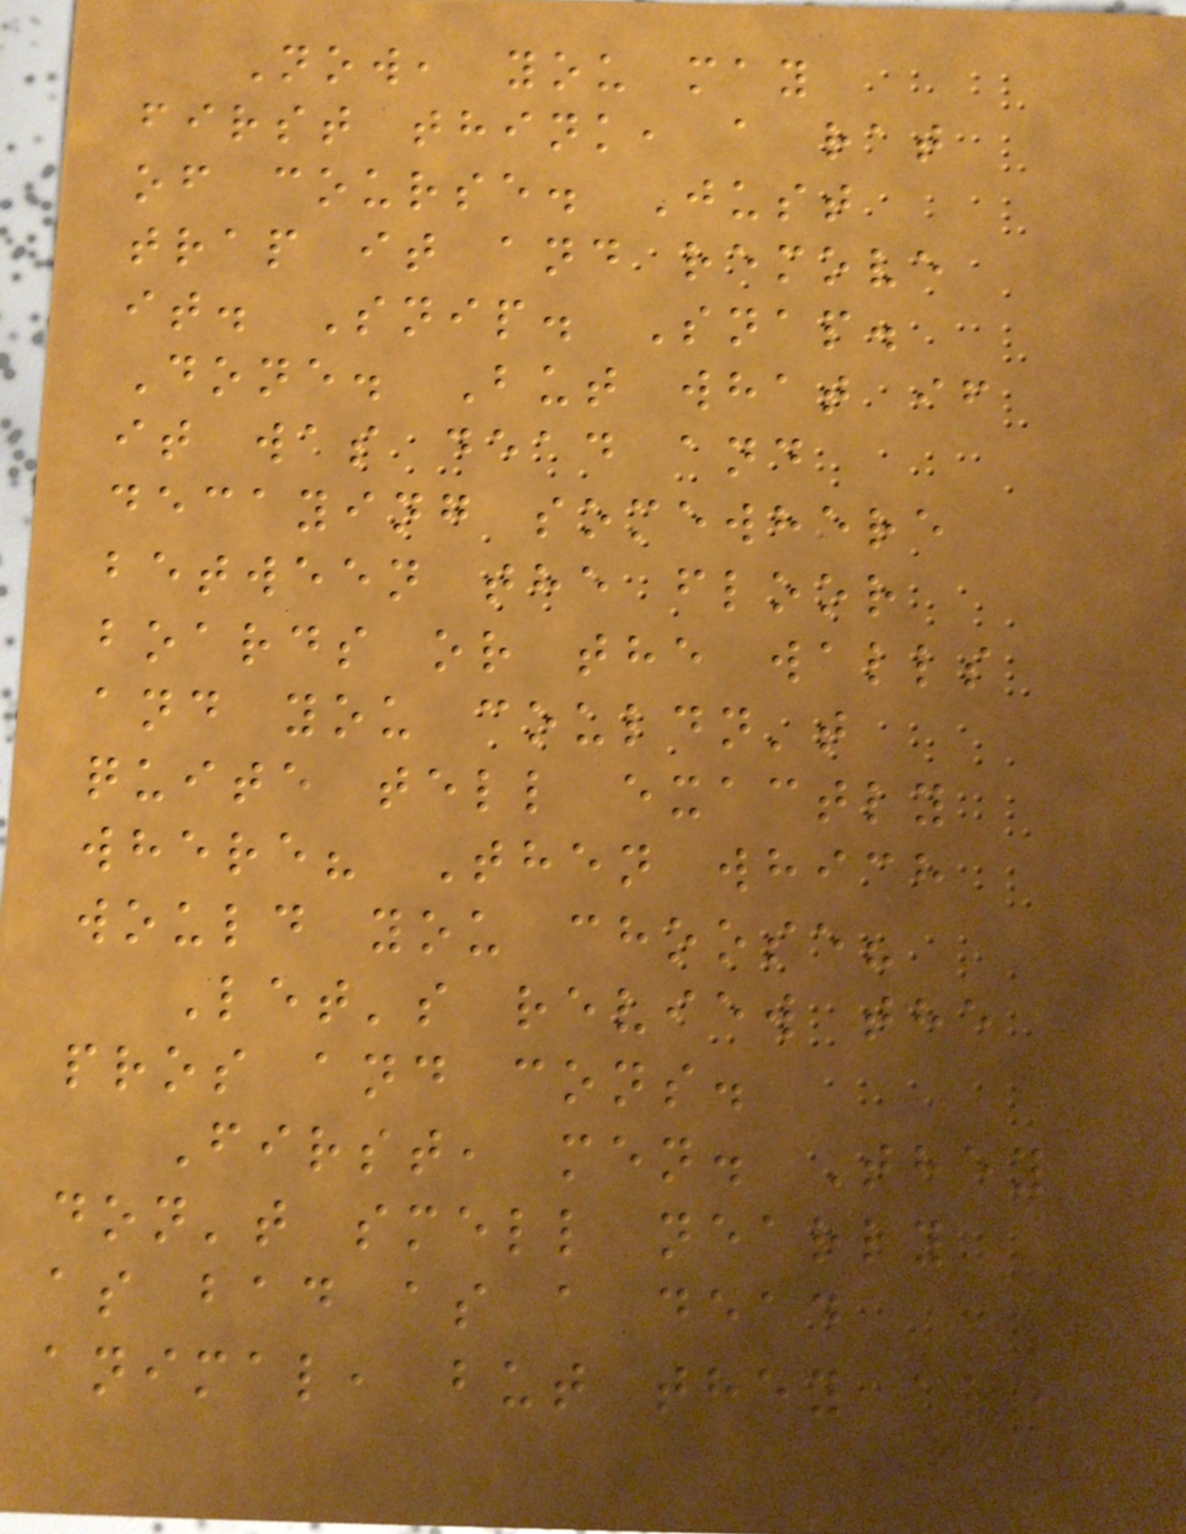Now, you may
first think, a rat
of course. Just
trap it and remove
it. Snip. Snap.
Done. But what if
it was dead and
decaying somewhere
between the floor
boards or the walls
and you couldn't
quite tell exactly
where? Then which
would you choose?
Let's review the
pros and cons.
First, men. They
don't smell nearly
as bad as a dead
animal, but they are
